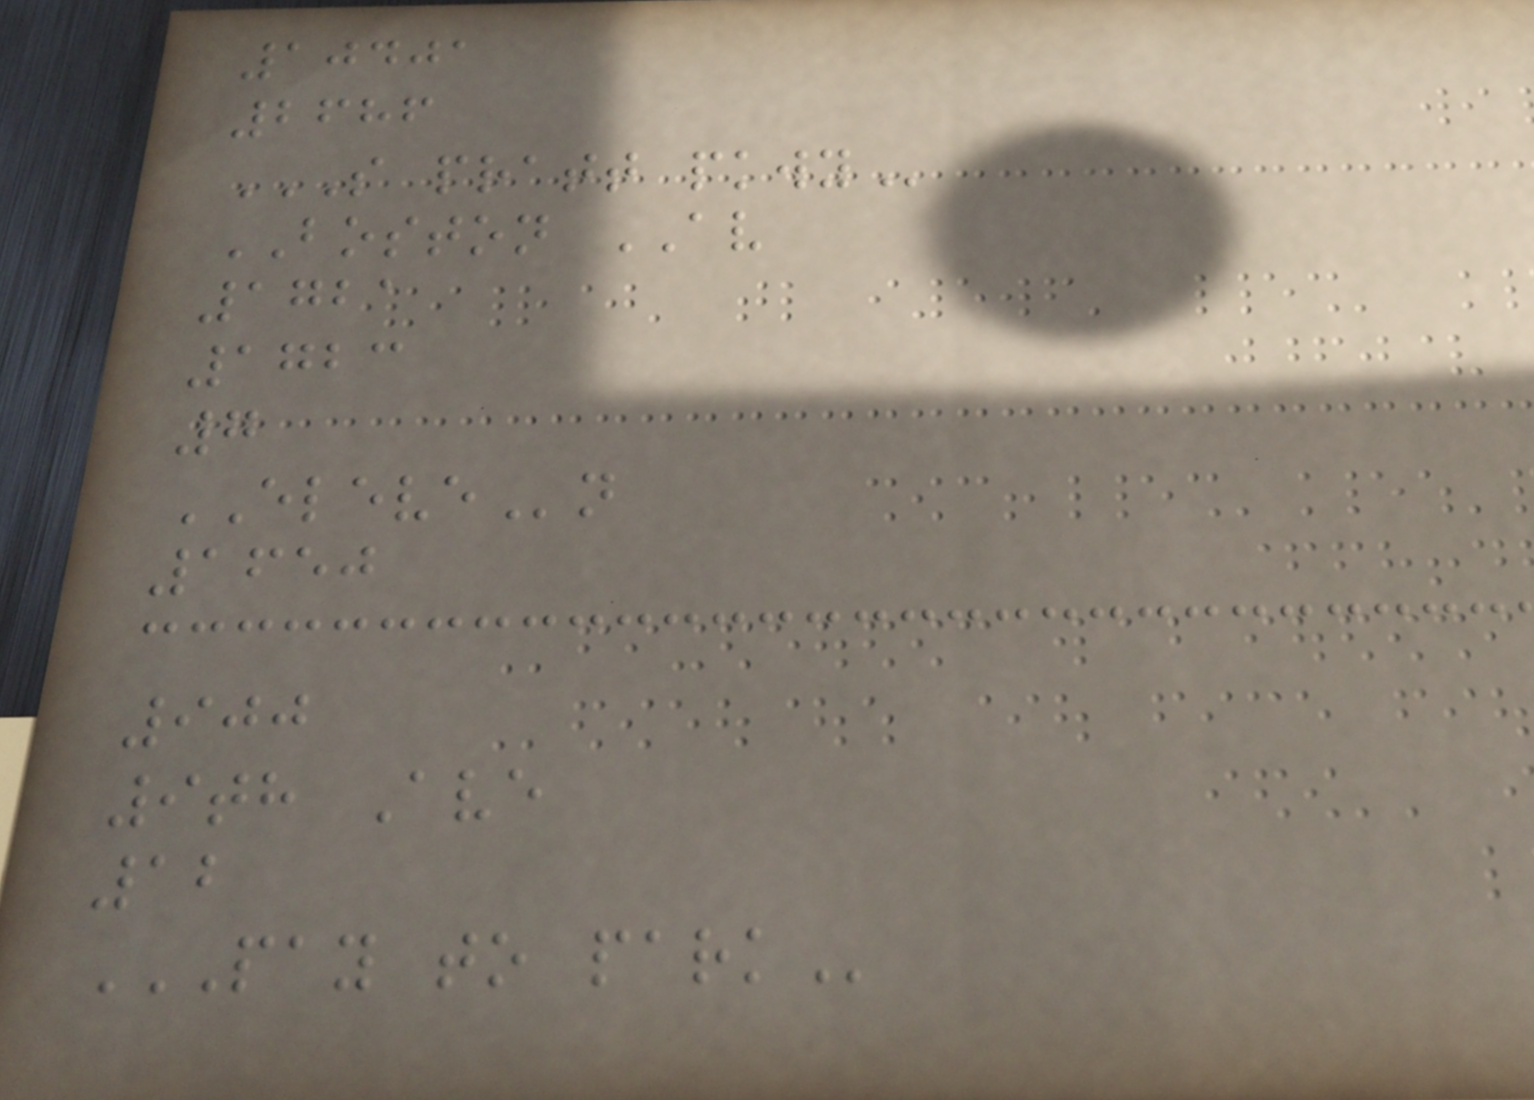10401
2686
S PRATT PKWY
BOSTON AV
1721
1723
7
ELEVEn
1650
900
9th Ave
12
PAY TO PARK
